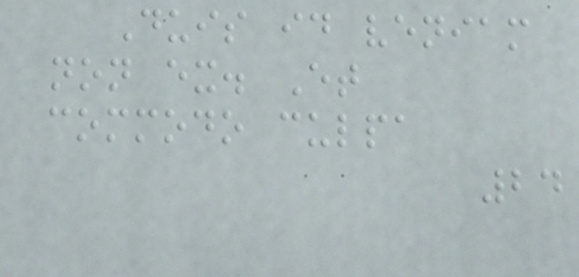Duis id veniam
non ex. Et
commodo culpa
24
